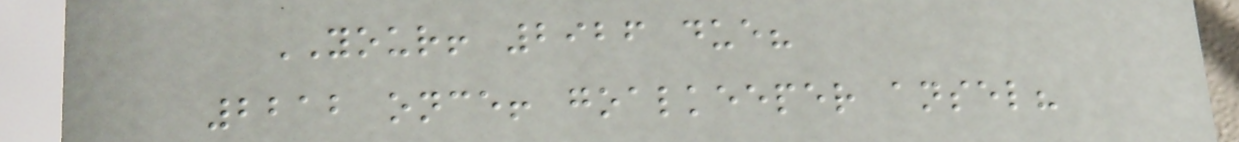YOUR! 2926 due?
2212 once! goalkeeper ansel?
